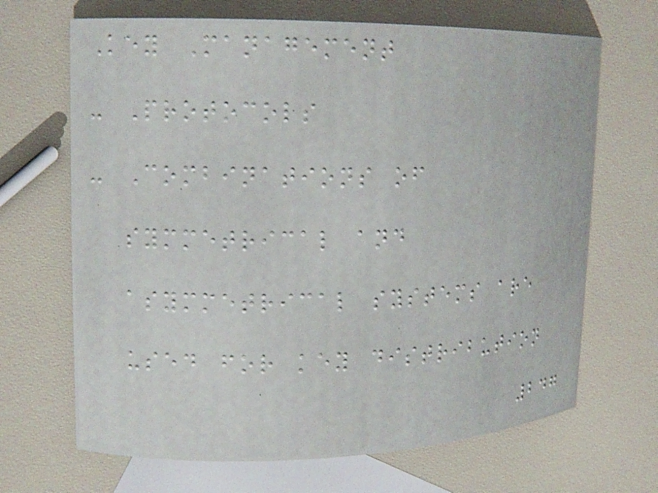Key Management
- Protocols
- Combinations of
symmetrical and
asymmetrical systems are
used for key distribution
247
